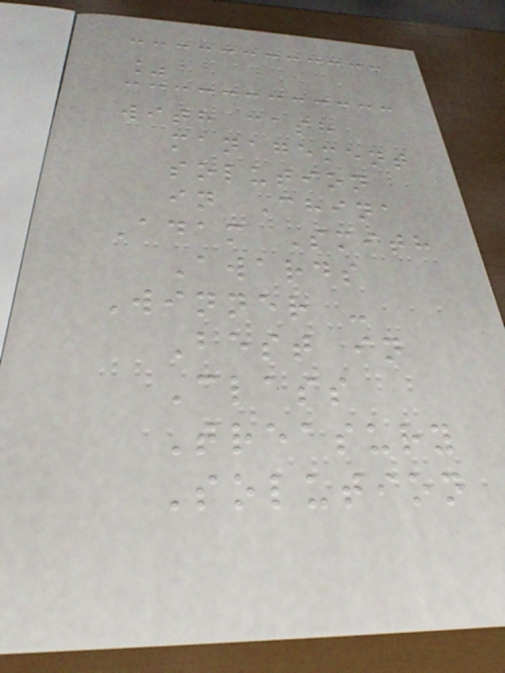%
with cash
management
solution
in China
Adam Smith
Awards
Winner -
Best in
Class
Treasury
Solution
